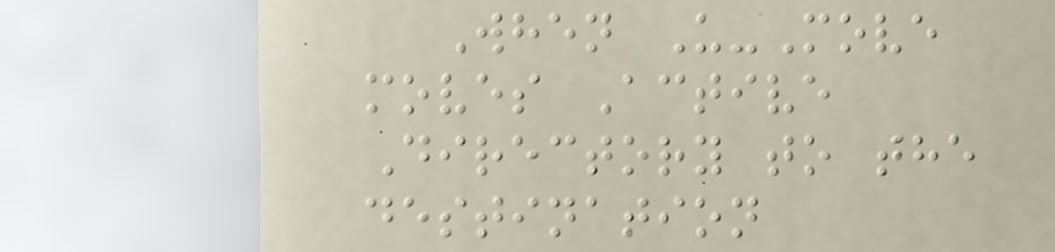When U-Move
moves Active
Directory to the
destination
